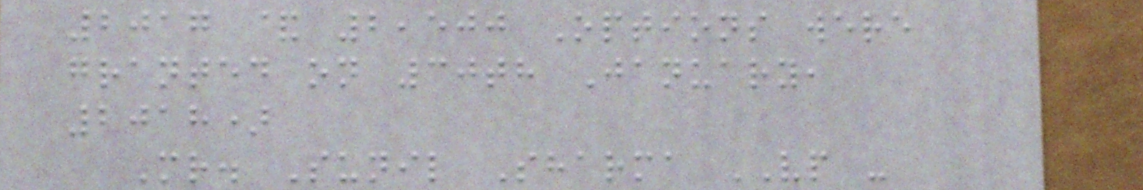2017 & 2,500 Options were
granted on 30th January,
2018)
Mr. Sunil Sharma VP -
